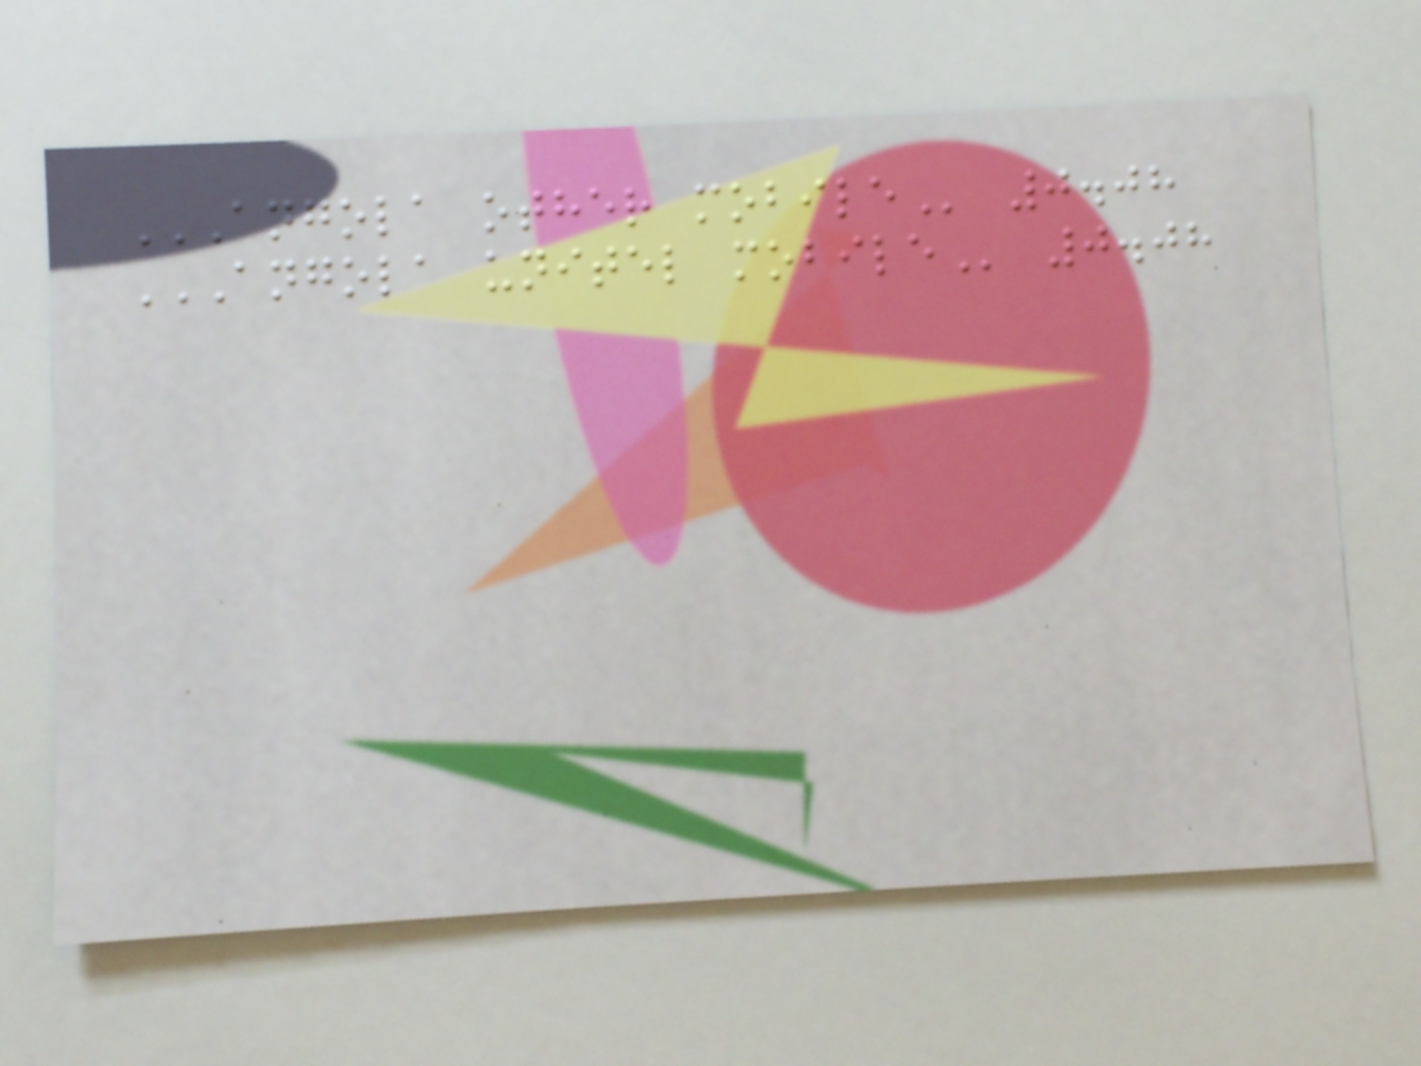ANGOLA OTHER MOBILE 0.08
ANGOLA UNITEL MOBILE 0.08
